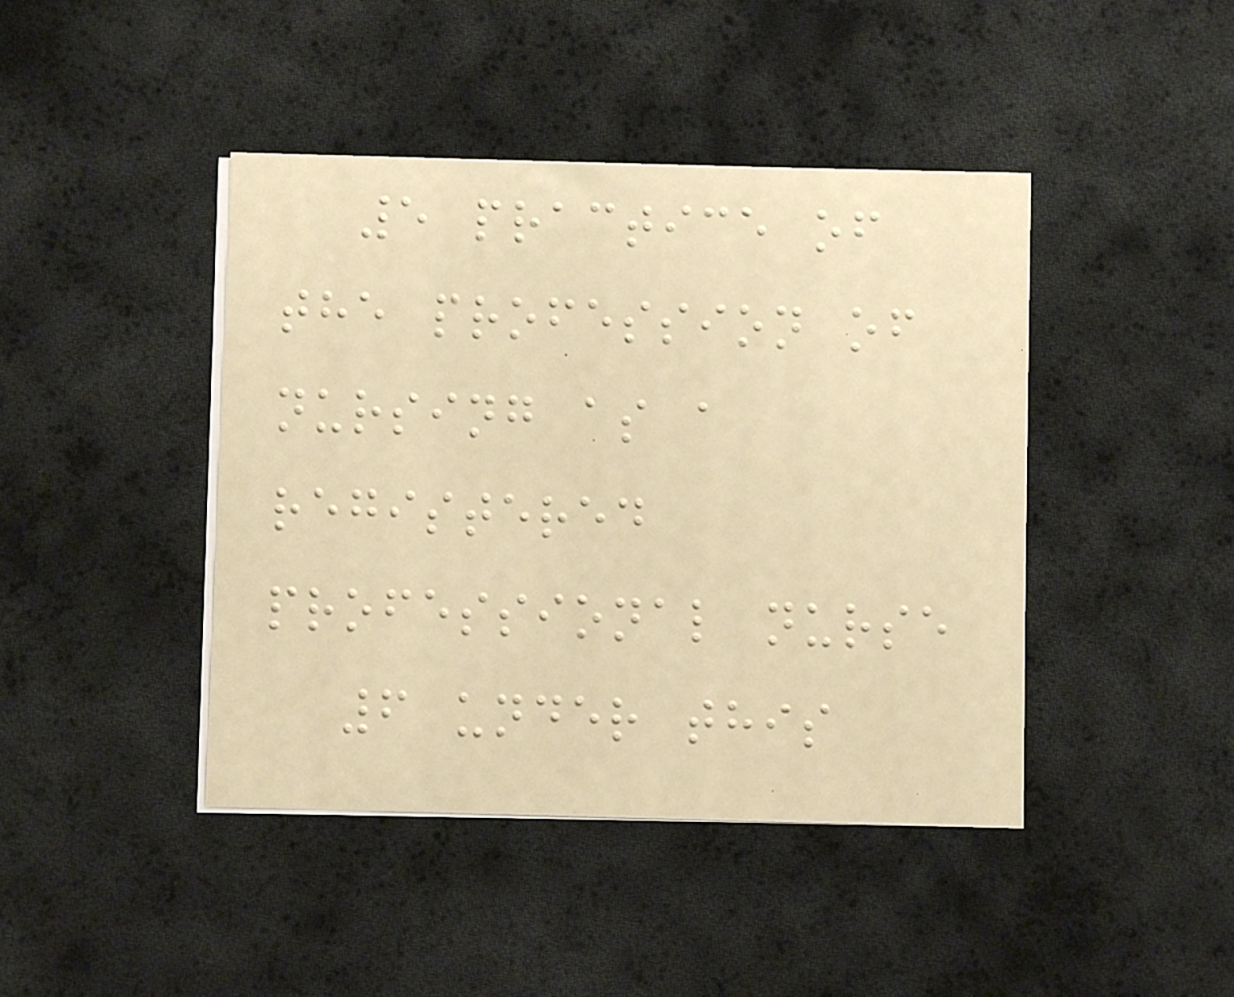5 practice of
the profession of
nursing as a
registered
professional nurse
6 under this
